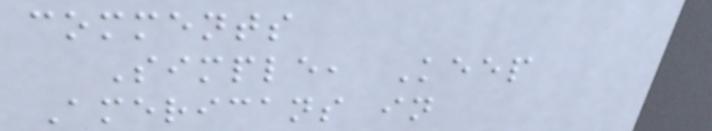comments
Simple, Keep
Americans in
